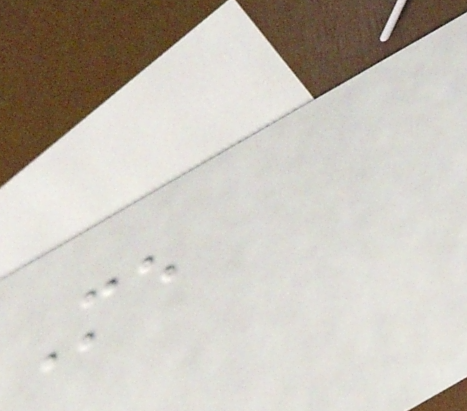Me
